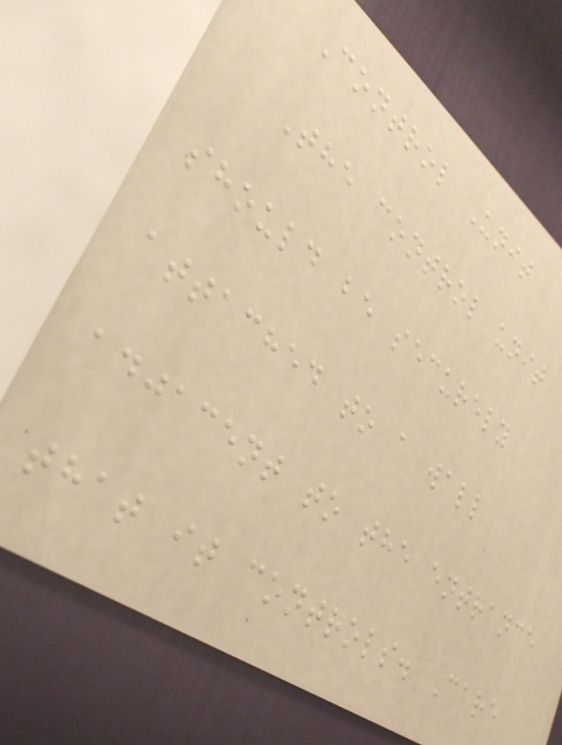Control Unit
The control unit
should be securely
attached to a wall
adjacent to the entrance
that it controls. Care
